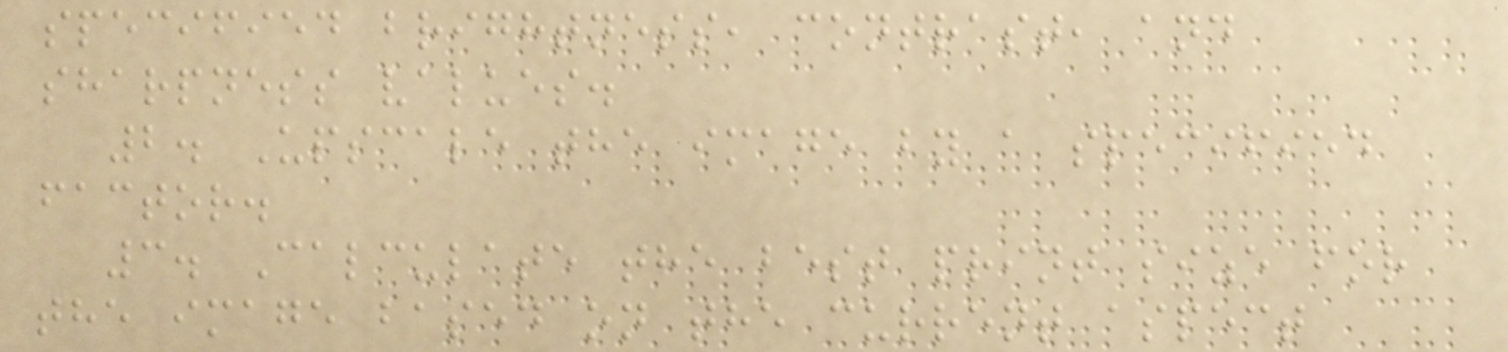specified brightness, contrast, and
sharpness values.
2. Upscale the image by a specified
factor.
3. Calculate the best print size for
the image based on the current aspect
